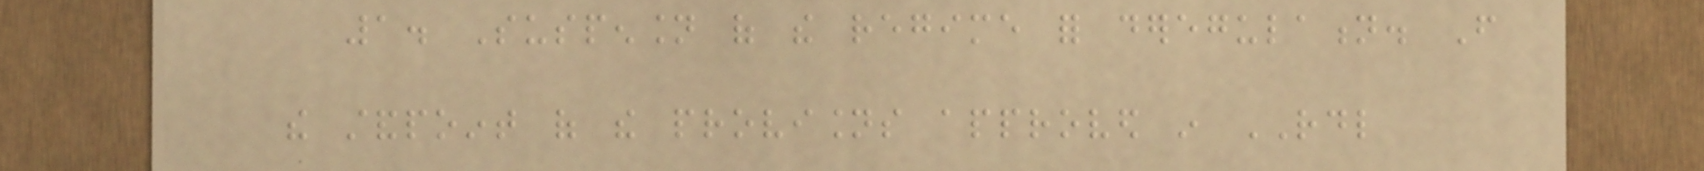1. Suspension of the regime for deregulation. From
the standpoint of the provisions approved in RDL
